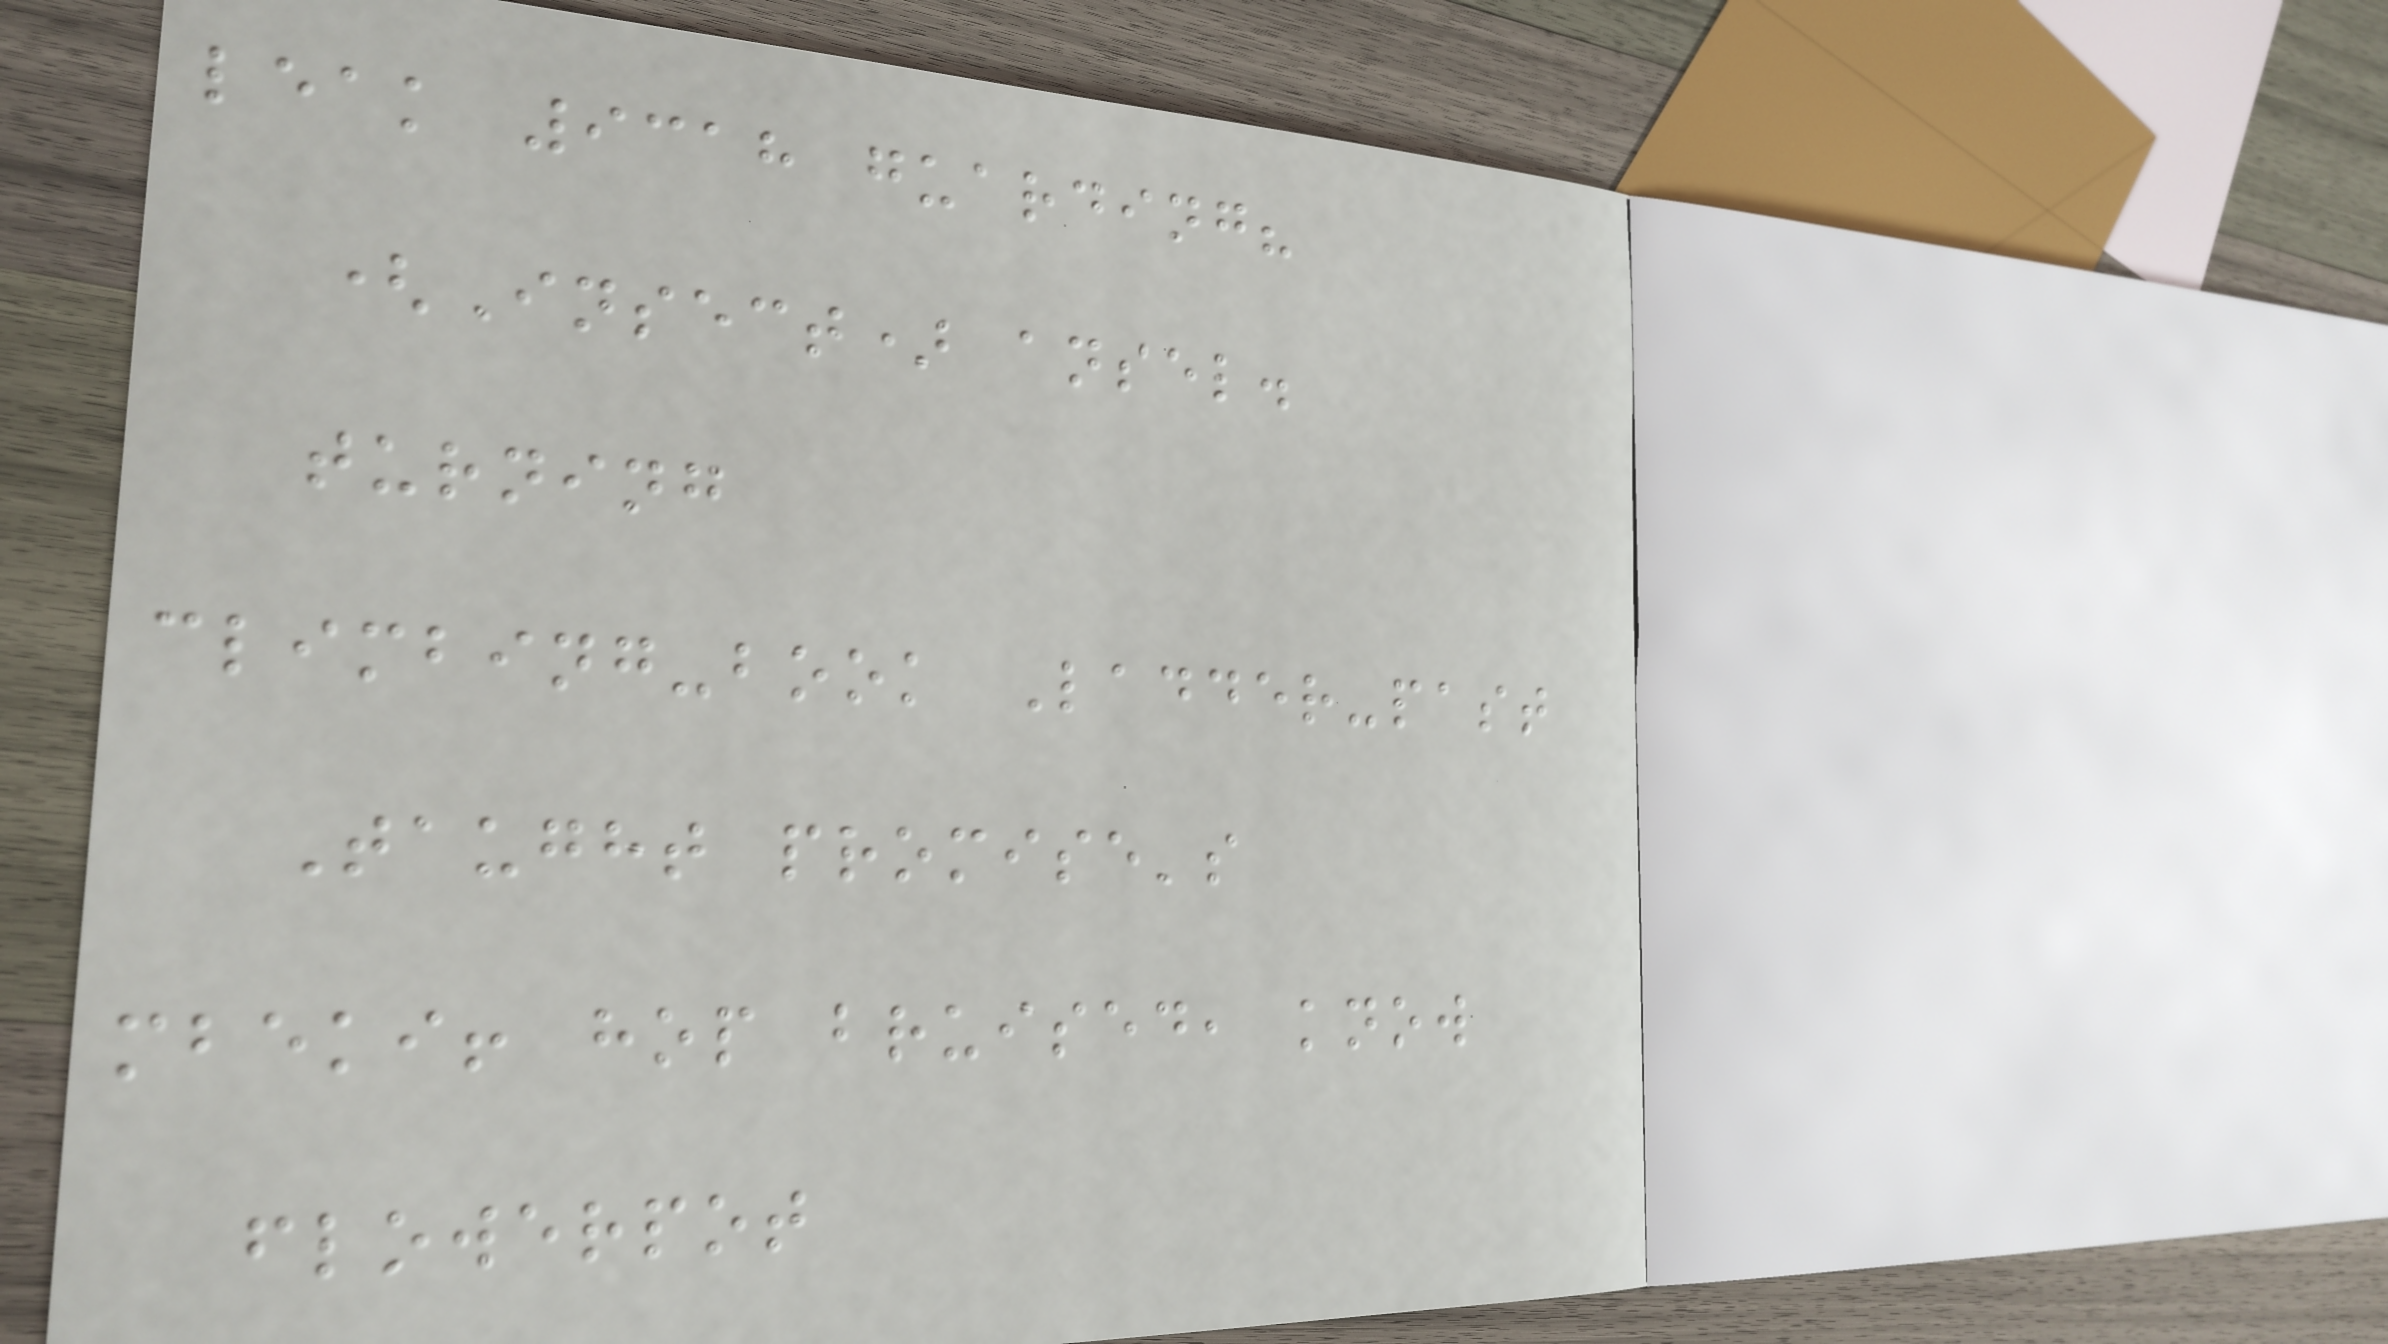leak 9318 guarding?
(Insect) ansel.
turning
climbing-book Ladder-past
Taught promise's
mbeki! hop bruised, know
flowerpot
